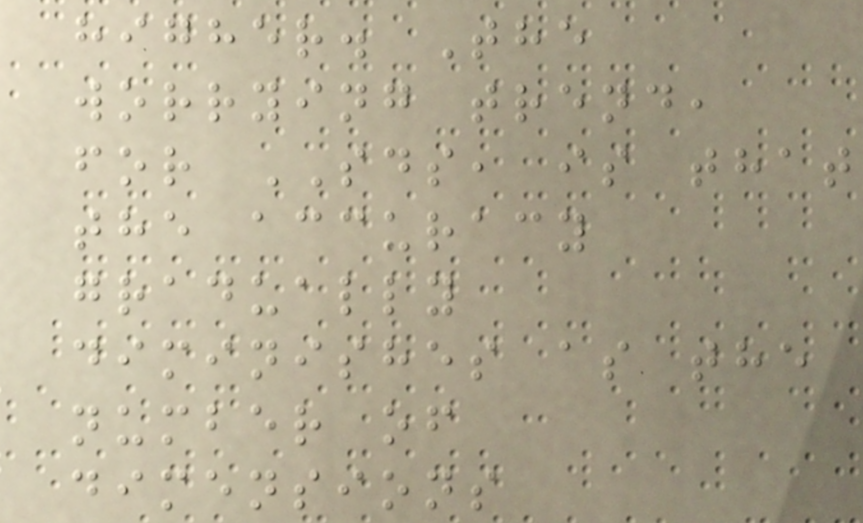higher. The
worrying trend,
for SDS, is that
the accuracy
gradually
diminishes as the
number of
dimensions
